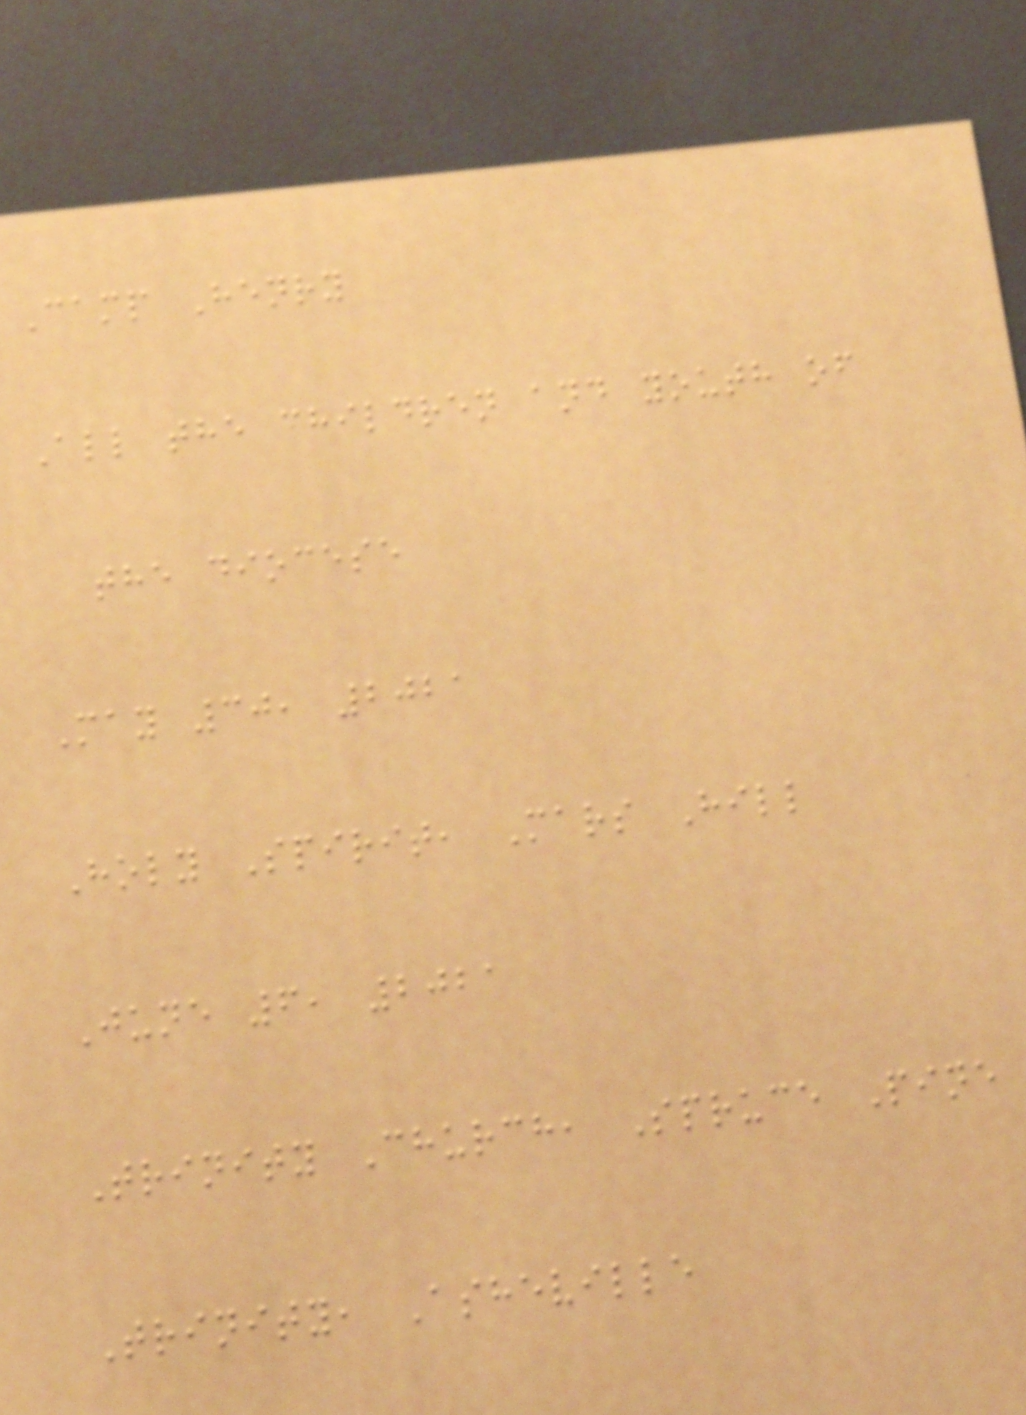Camp Henry
All the children and youth of
the diocese
May 30, 2021
Holy Spirit, Mars Hill
June 6, 2021
Trinity Church, Spruce Pine
Trinity, Asheville
